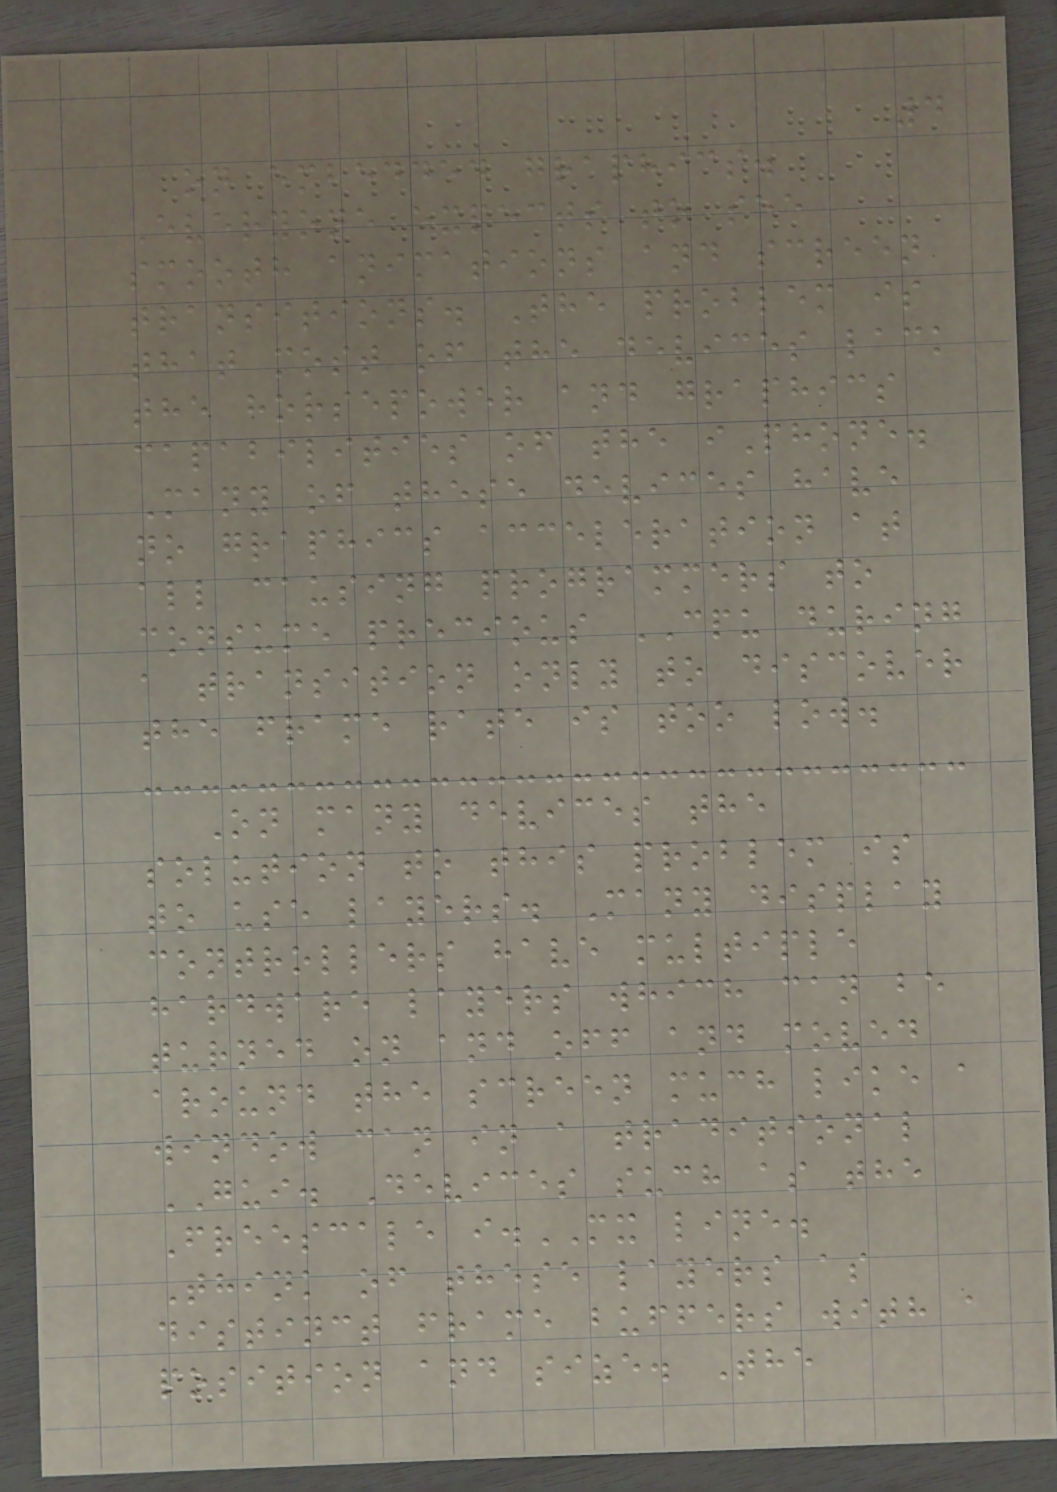4
on embedded graphics.
Everyone expects to see
smooth animations and screen
transitions. The problem is
that most of the devices lack
the horsepower and graphics
capabilities of the iPhone.
Many of these devices have
no graphics acceleration at
all causing programmers to
consume precious CPU during
a transition only to discover
the frame rate is too low.
On many devices the
solution to this problem is
to use layers. Many display
controllers have multiple
hardware layers which can be
turned on and off and moved
around the screen much like a
window can in a traditional
GUI. Devices such as the
Freescale i.MX line.
Think of these layers as
distinct frame buffers with a
position and size. The
